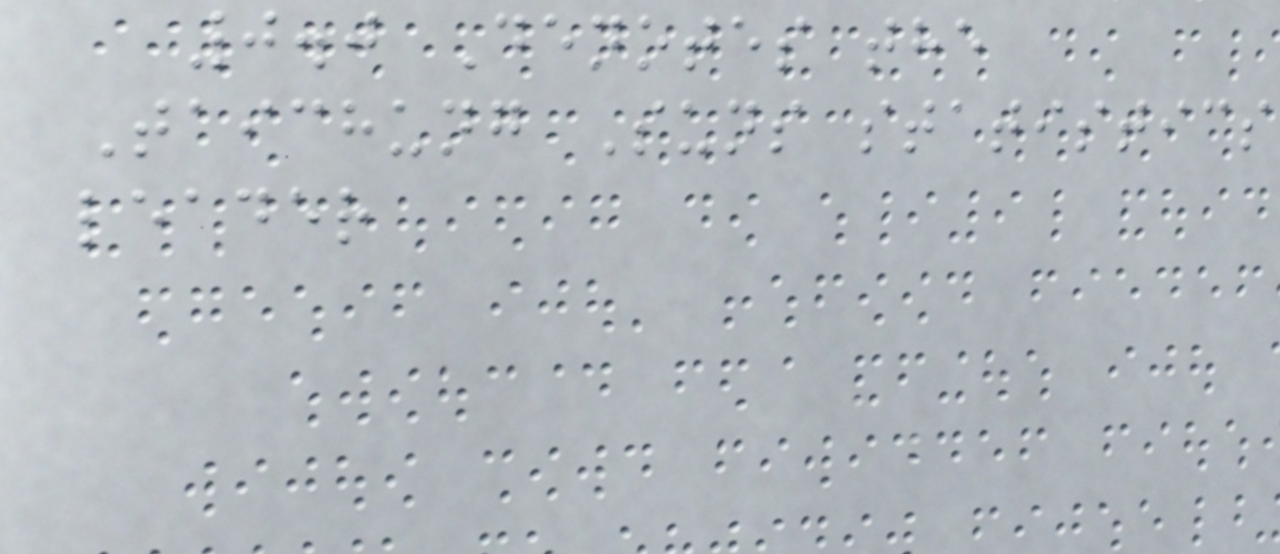0.0 Denotes the
Taichung Suns statistics
leader
